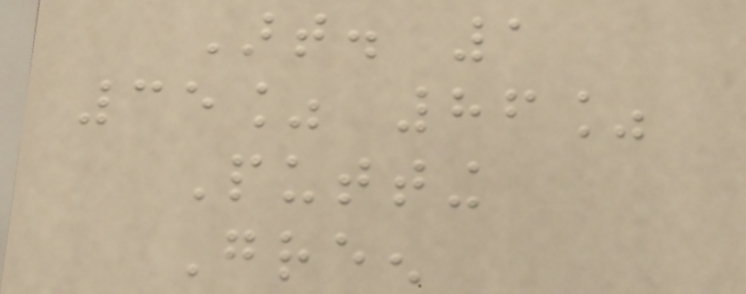Art. 1
35% 86%
Putting
Green
